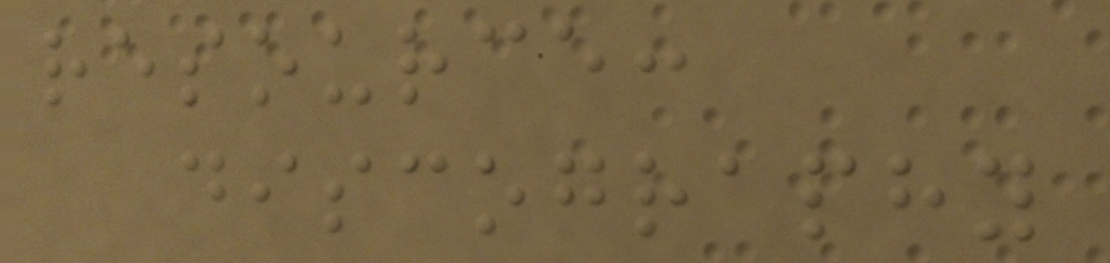resource:
discography
